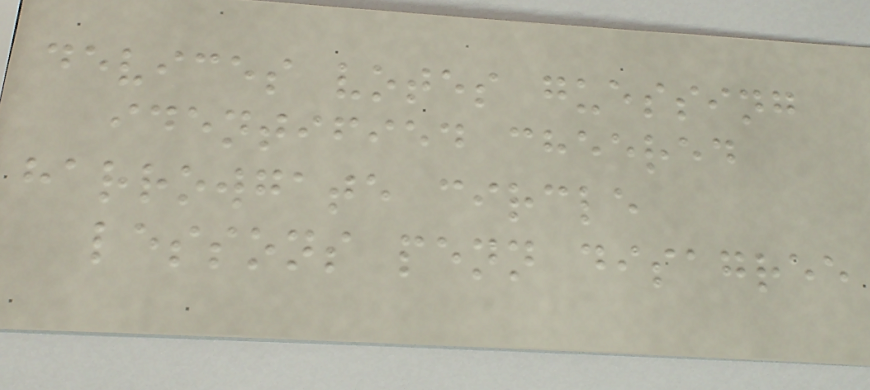devices votes guessing
identified cheered
harrowgate circle
lessons penn disagree
